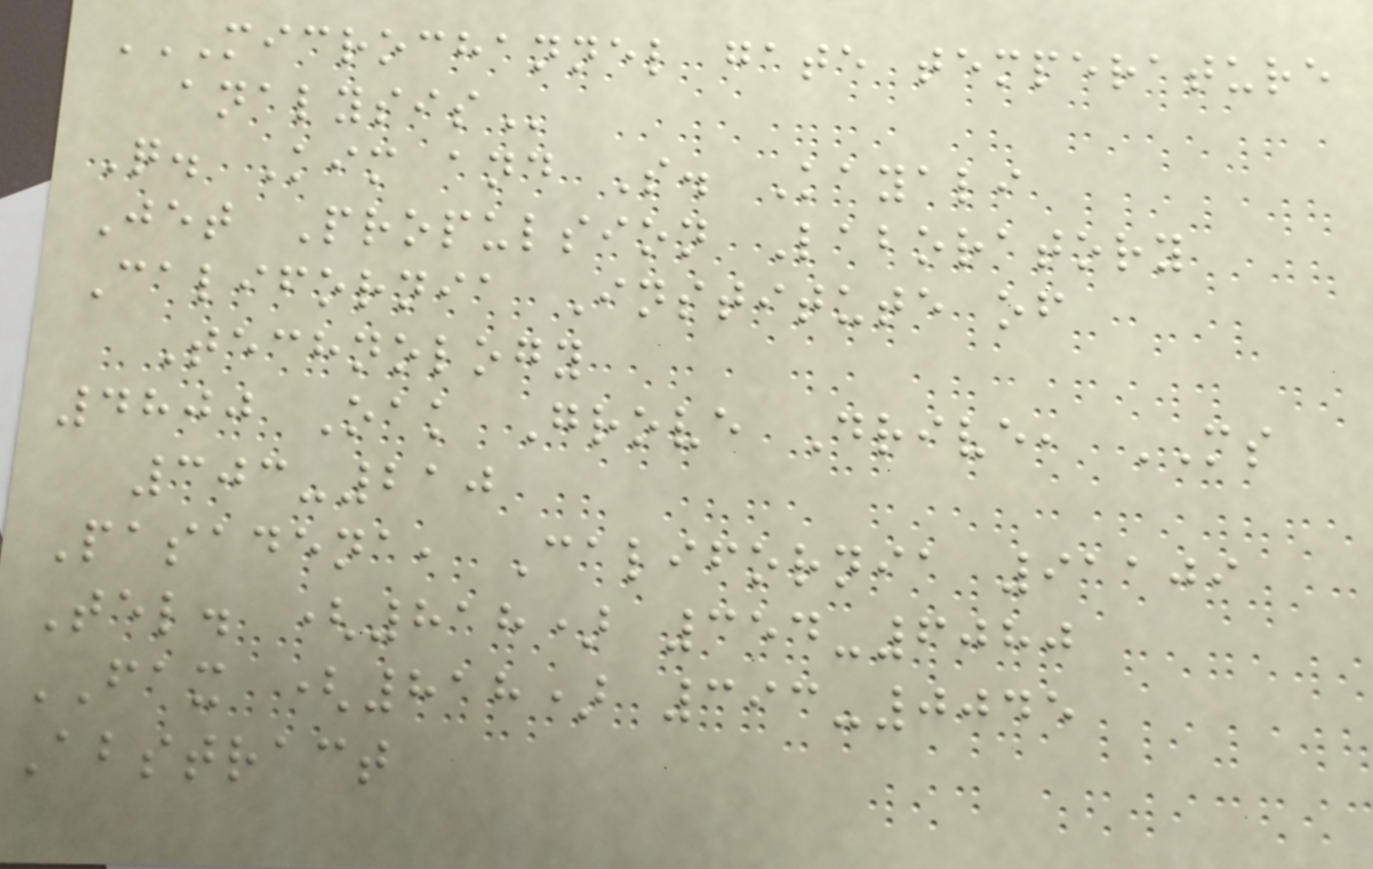MICROCHANNEL GATE TEMPERATURE
ANALYSIS
Q. Kim and S. Kayali
Jet Propulsion Laboratory
California Institute of
Technology
4800 Oak Grove Drive, MS
303-210
Pasadena, California 91109
Tel. (818) 354-6080
FAX (818) 393-0045
Abstract
